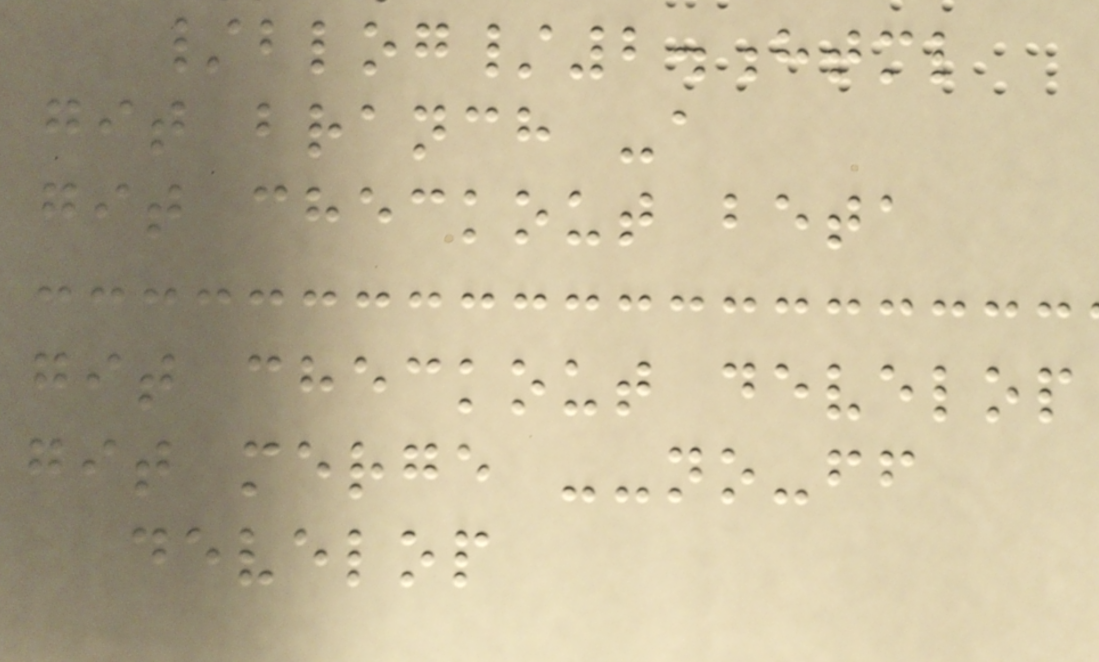/blog/2.html
git branch -a
git checkout beta
git checkout develop
git merge --no-ff
develop
